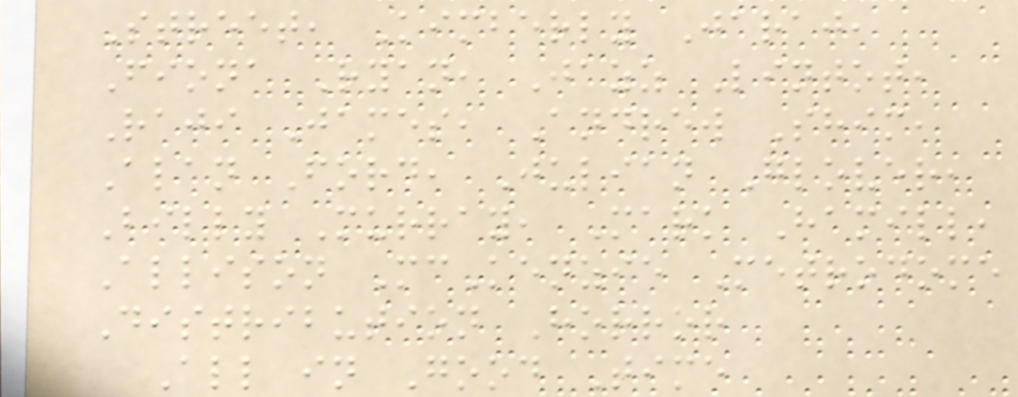Street, Kimberly Jaraj,
Fiona Ryan, Jazz Lintot,
Raji James, Andrew Shim,
Alan Ford, Julian Glover,
Billy Murray, Mark Hamill,
Allison McKenzie Metrodome
Distribution Horror
All in Good Time
